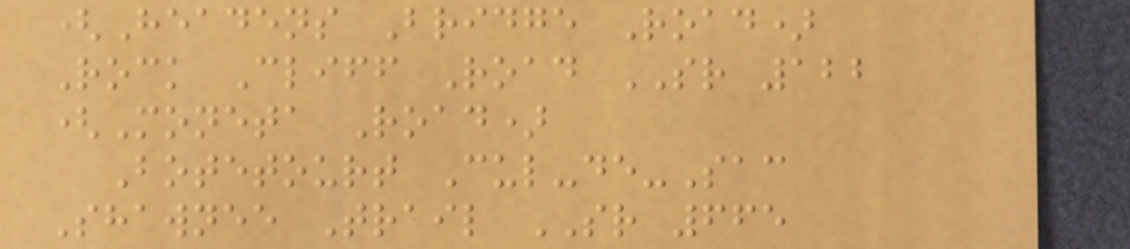(Headens Bridge Road)
Rock Cliff Road SR 122
(Moneta Road)
Botetourt Cul-de-Sac
Shawnee Trail SR 665
